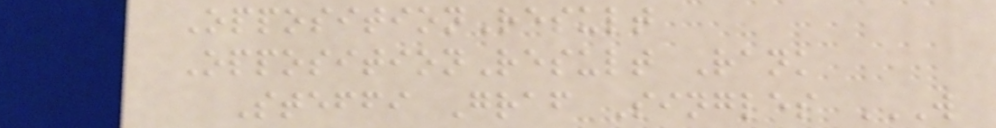OppositionResult
OppositionResult Rank
Steffi Graf Singles W
